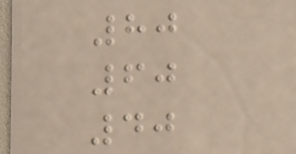80
60
40
